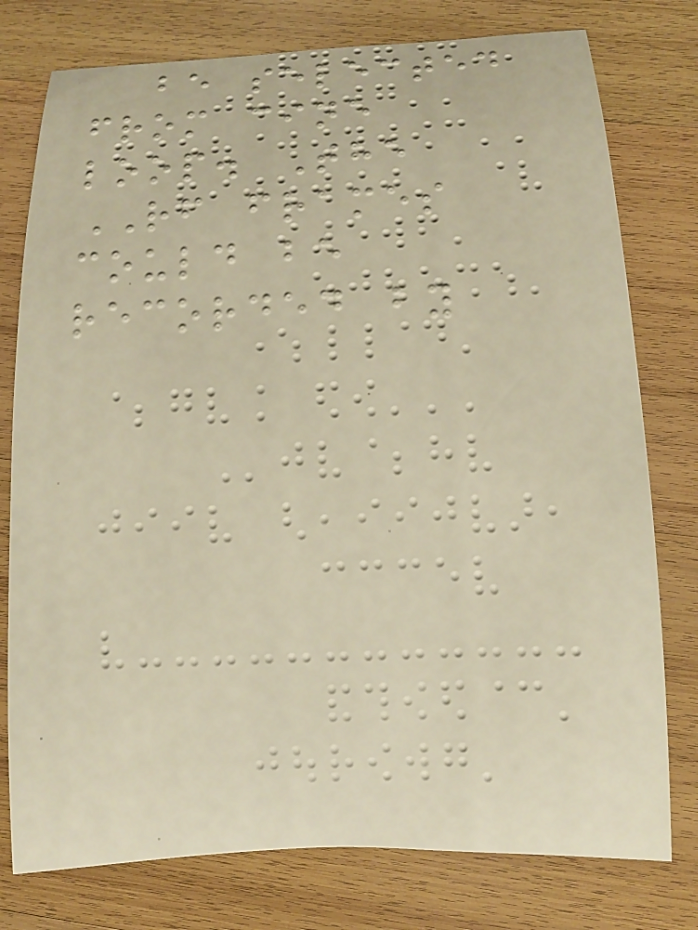be selected
from cine
loop. The
RF frames
could be
recorded by
